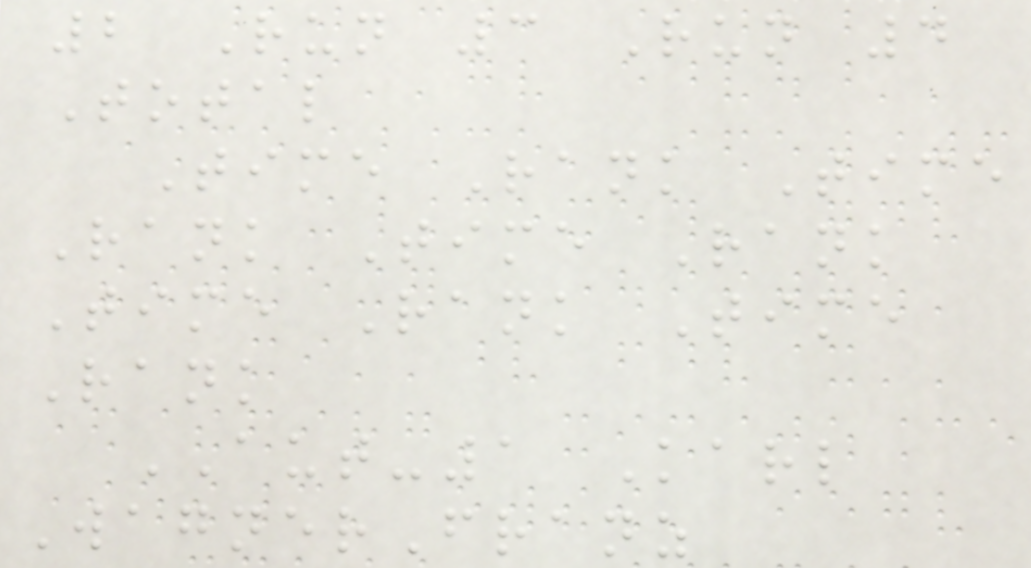2 Run 3 Run 4
Total
Time Rank Time
Rank Time Rank
Time Rank Time
Rank
AUT-1 Karl
WagnerFranz
